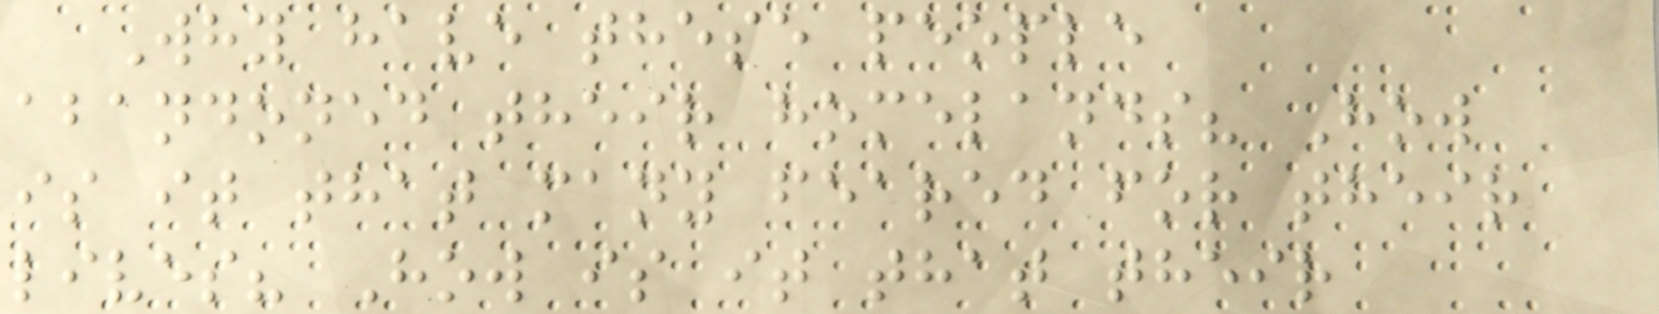Why have these people
abandoned their homelands? How
is it that many feared for their
lives? How is it that their
